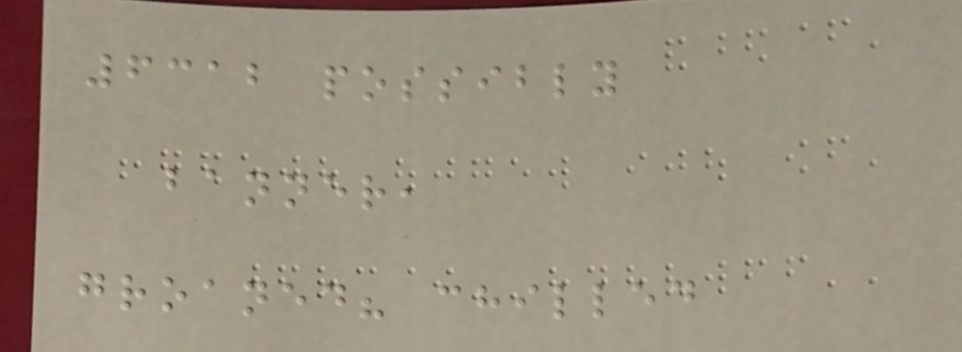6312 possibly
banner,
groaned? chilled
